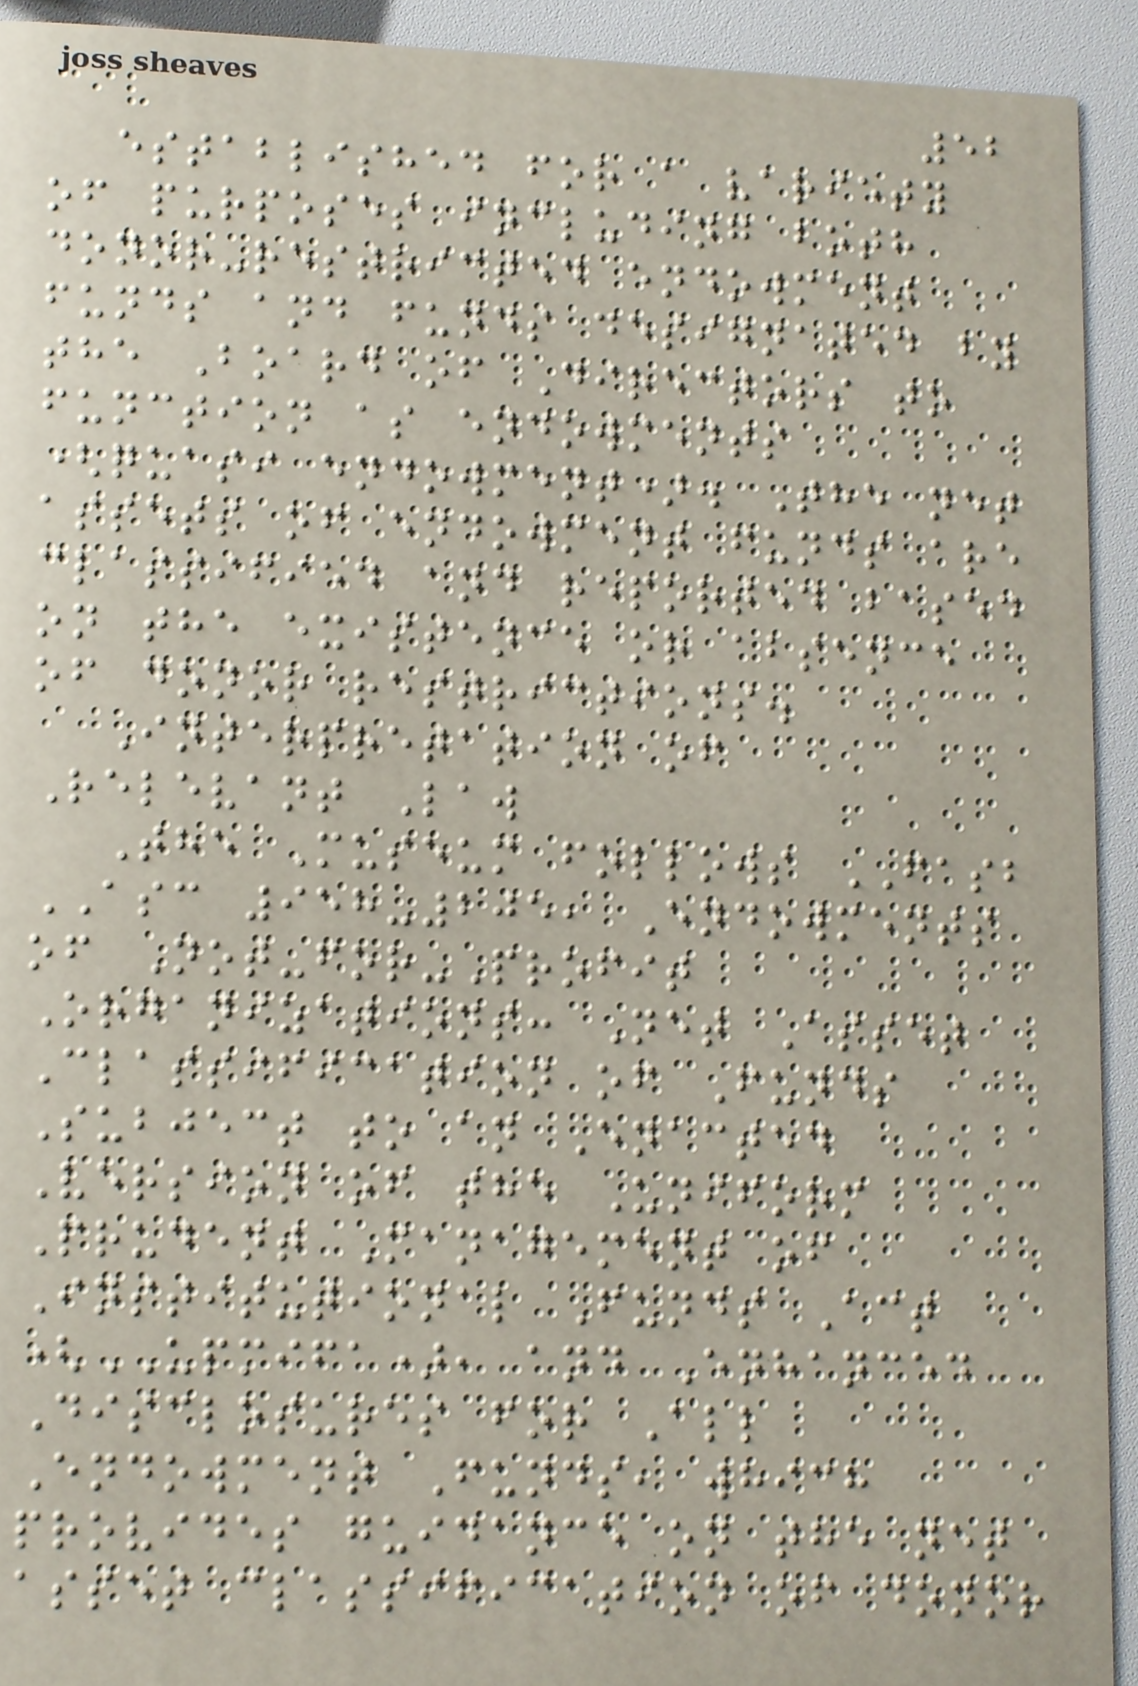52
established for a variety
of purposes including both
donor-restricted endowment
funds and funds designated by
the Board of Directors to
function as endowments
(quasi endowment). The net
assets of endowment funds are
classified and reported based
on the existence or absence
of donor restrictions.
Interpretation of
Relevant Law
The Museum follows FASB
ASC 958-205, Endowments
of Not-for-Profit
Organizations: Net Asset
Classification of Funds
Subject to an Enacted
Version of the Uniform
Prudent Management of
Institutional Funds Act
(UPMIFA), and Enhanced
Disclosures for All
Endowment Funds, which
provides guidance on the net
asset classification of donor
